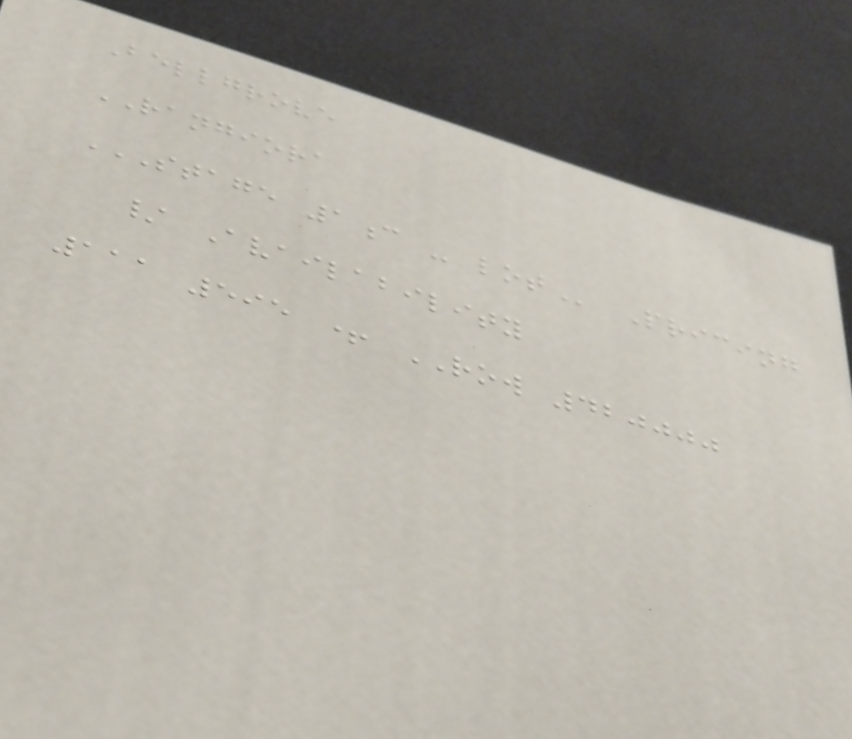Bellgrove
RANGIORA
STAGE 1C - LOT Pricing
/ Availability
111 595 + ROW 420000
